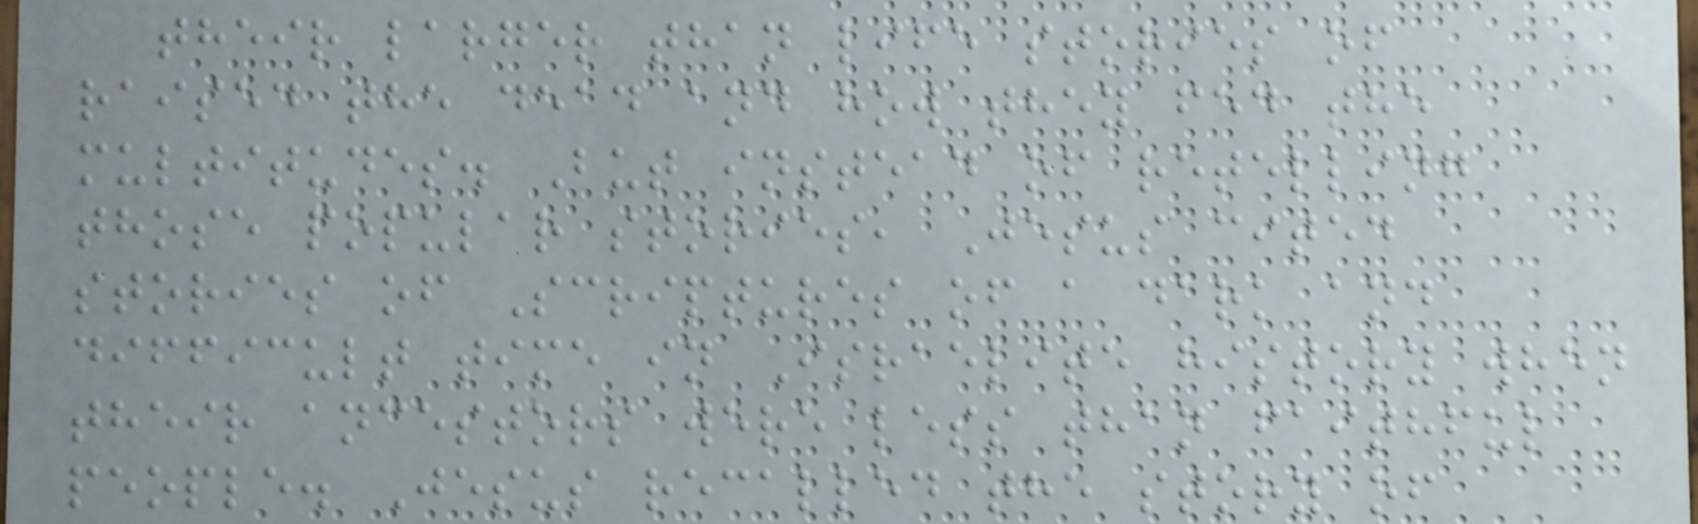their larger than life stories of
raised the dead and how they fed the
multitudes. But instead of retelling
those popular stories, Jesus cited
stories of Scriptures of a dark and
difficult time in Israelite history when
their ancestors were less than faithful
people. Jesus recalled the story of
